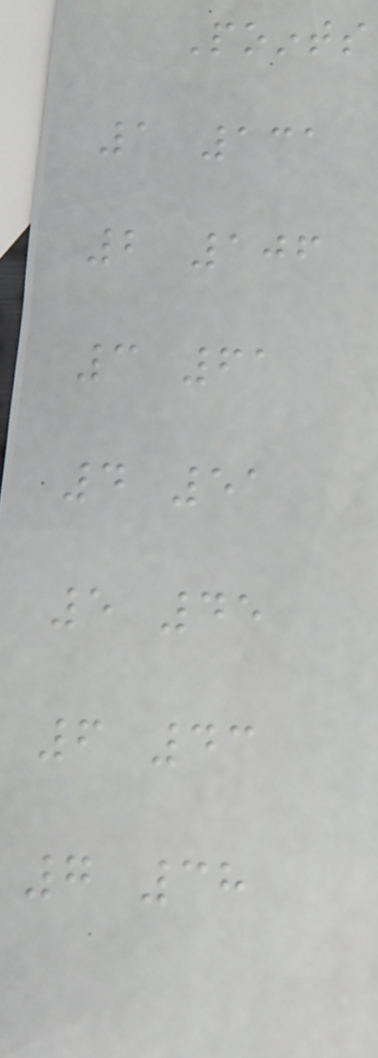Points
1 131
2 106
3 61
4 51
5 45
6 43
7 38
